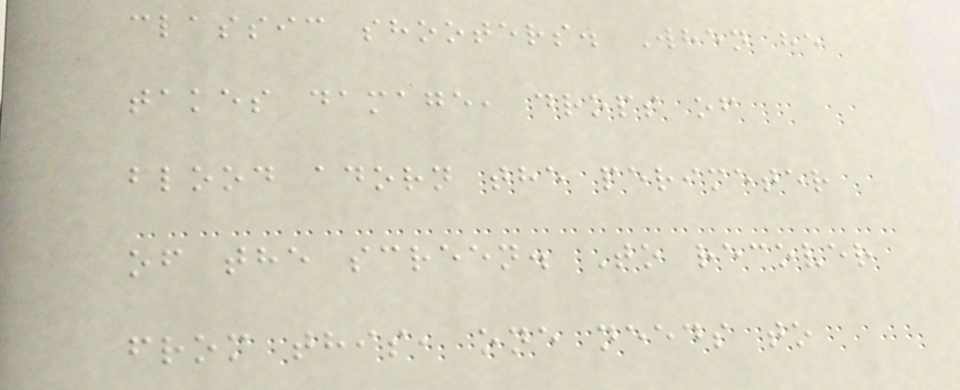classic shooters. When he
takes damage, drops of
blood adorn the perimeter
of the screen. To recover
from this, one needs to
